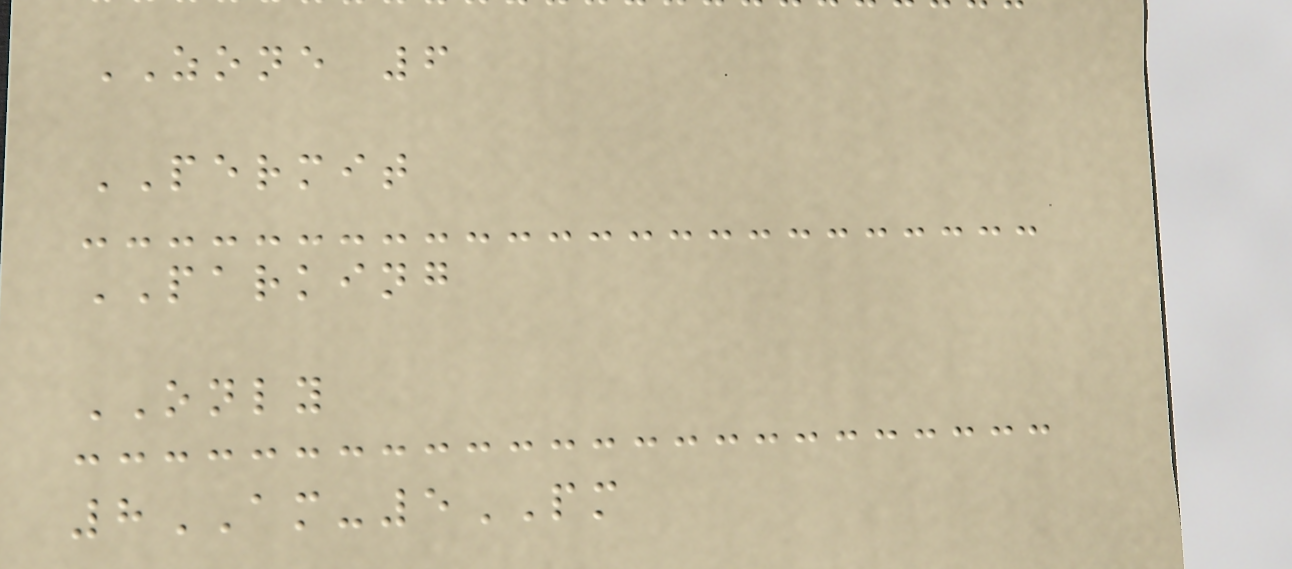ZONE 6
PERMIT
PARKING
ONLY
8AM-5PM
